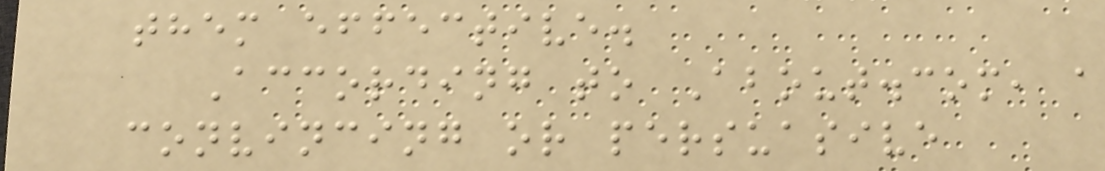them effective.
According to About.com, a
convincing or persuasive
